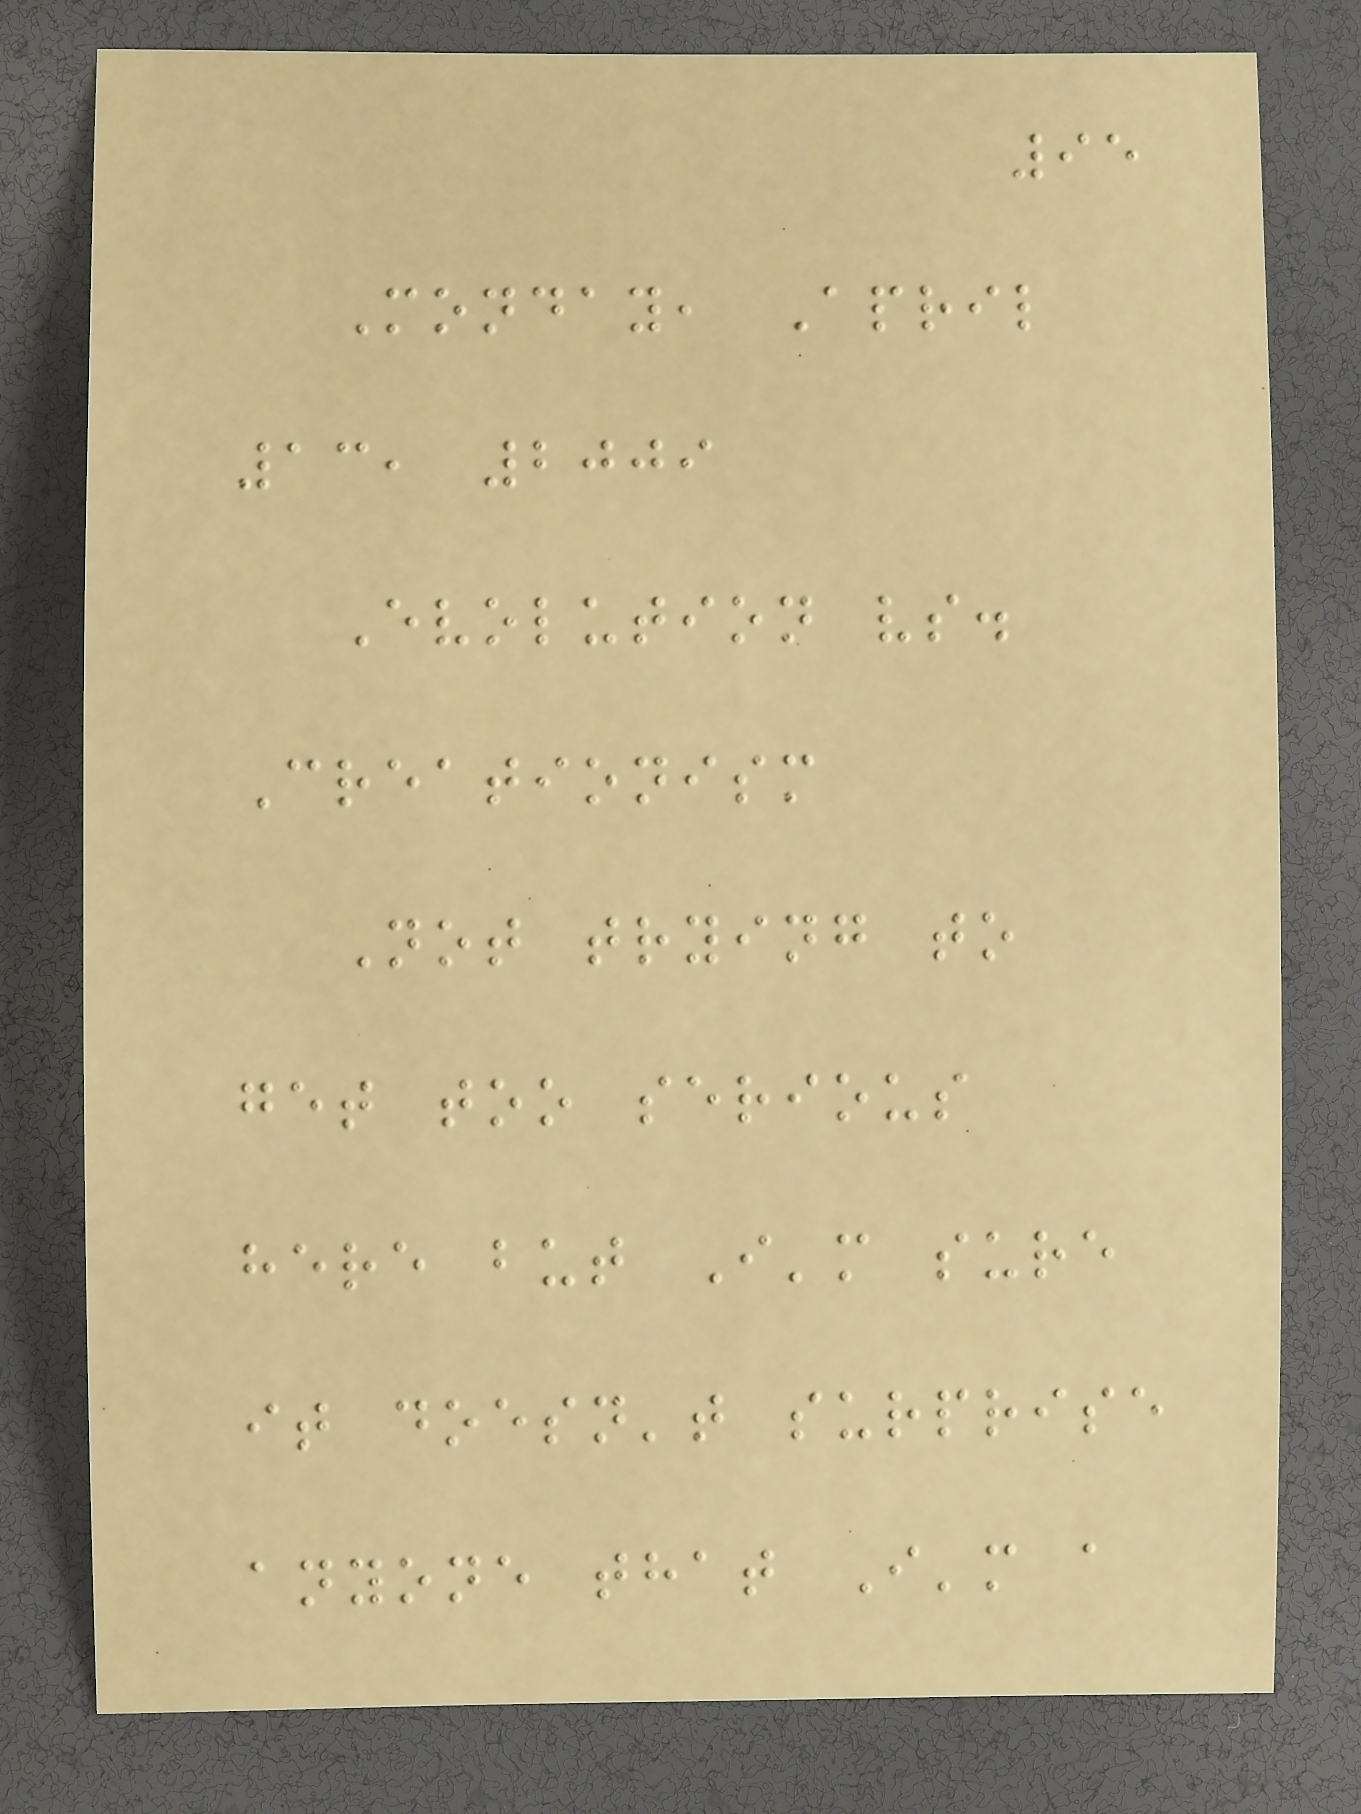95
Monday, April
13, 2009
Evolution vs.
Creationism
Not trying to
get too serious
here but I'm sure
it doesn't surprise
anyone that I'm a
